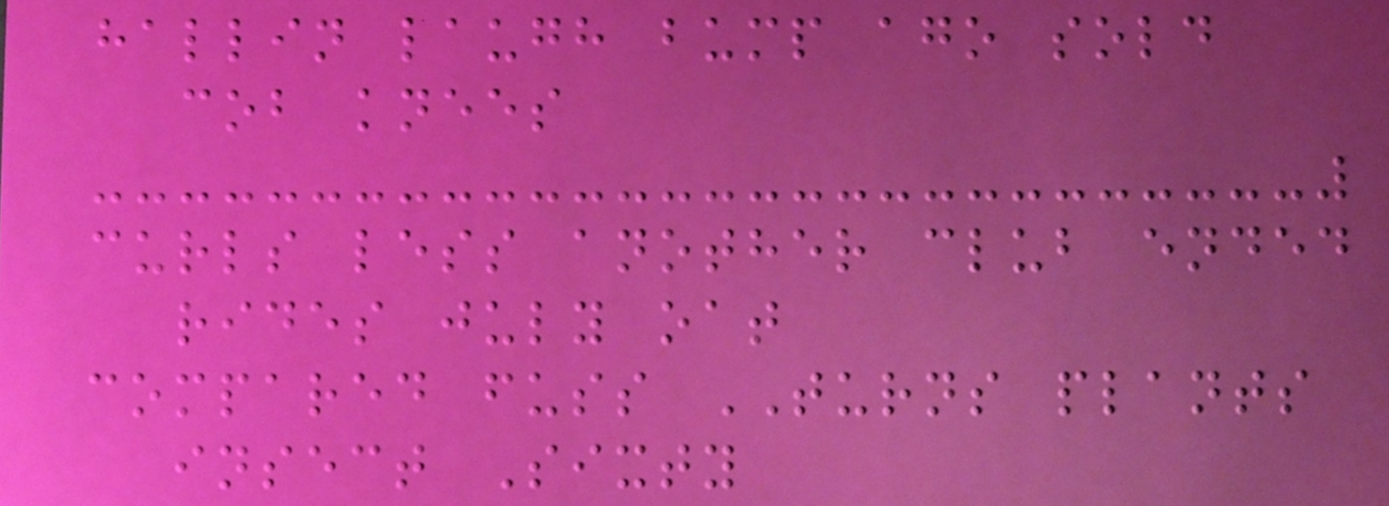hallin laugh bump ago sold
cob knees
curls less another club ended
rides july oat
compared fuss TURNS plants
insect Sixty
